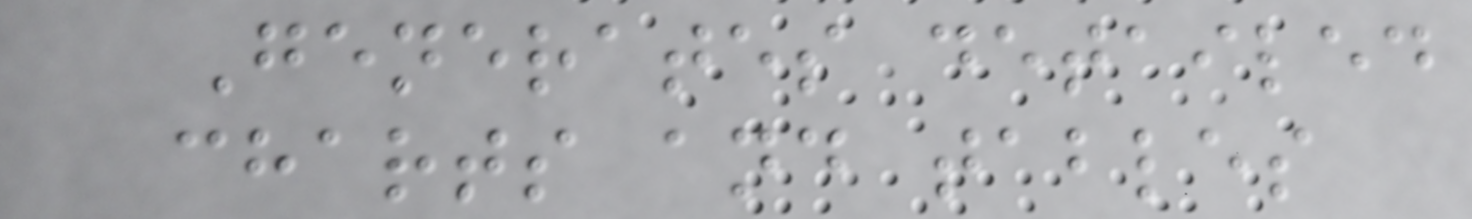Generates detailed
charts and tables
